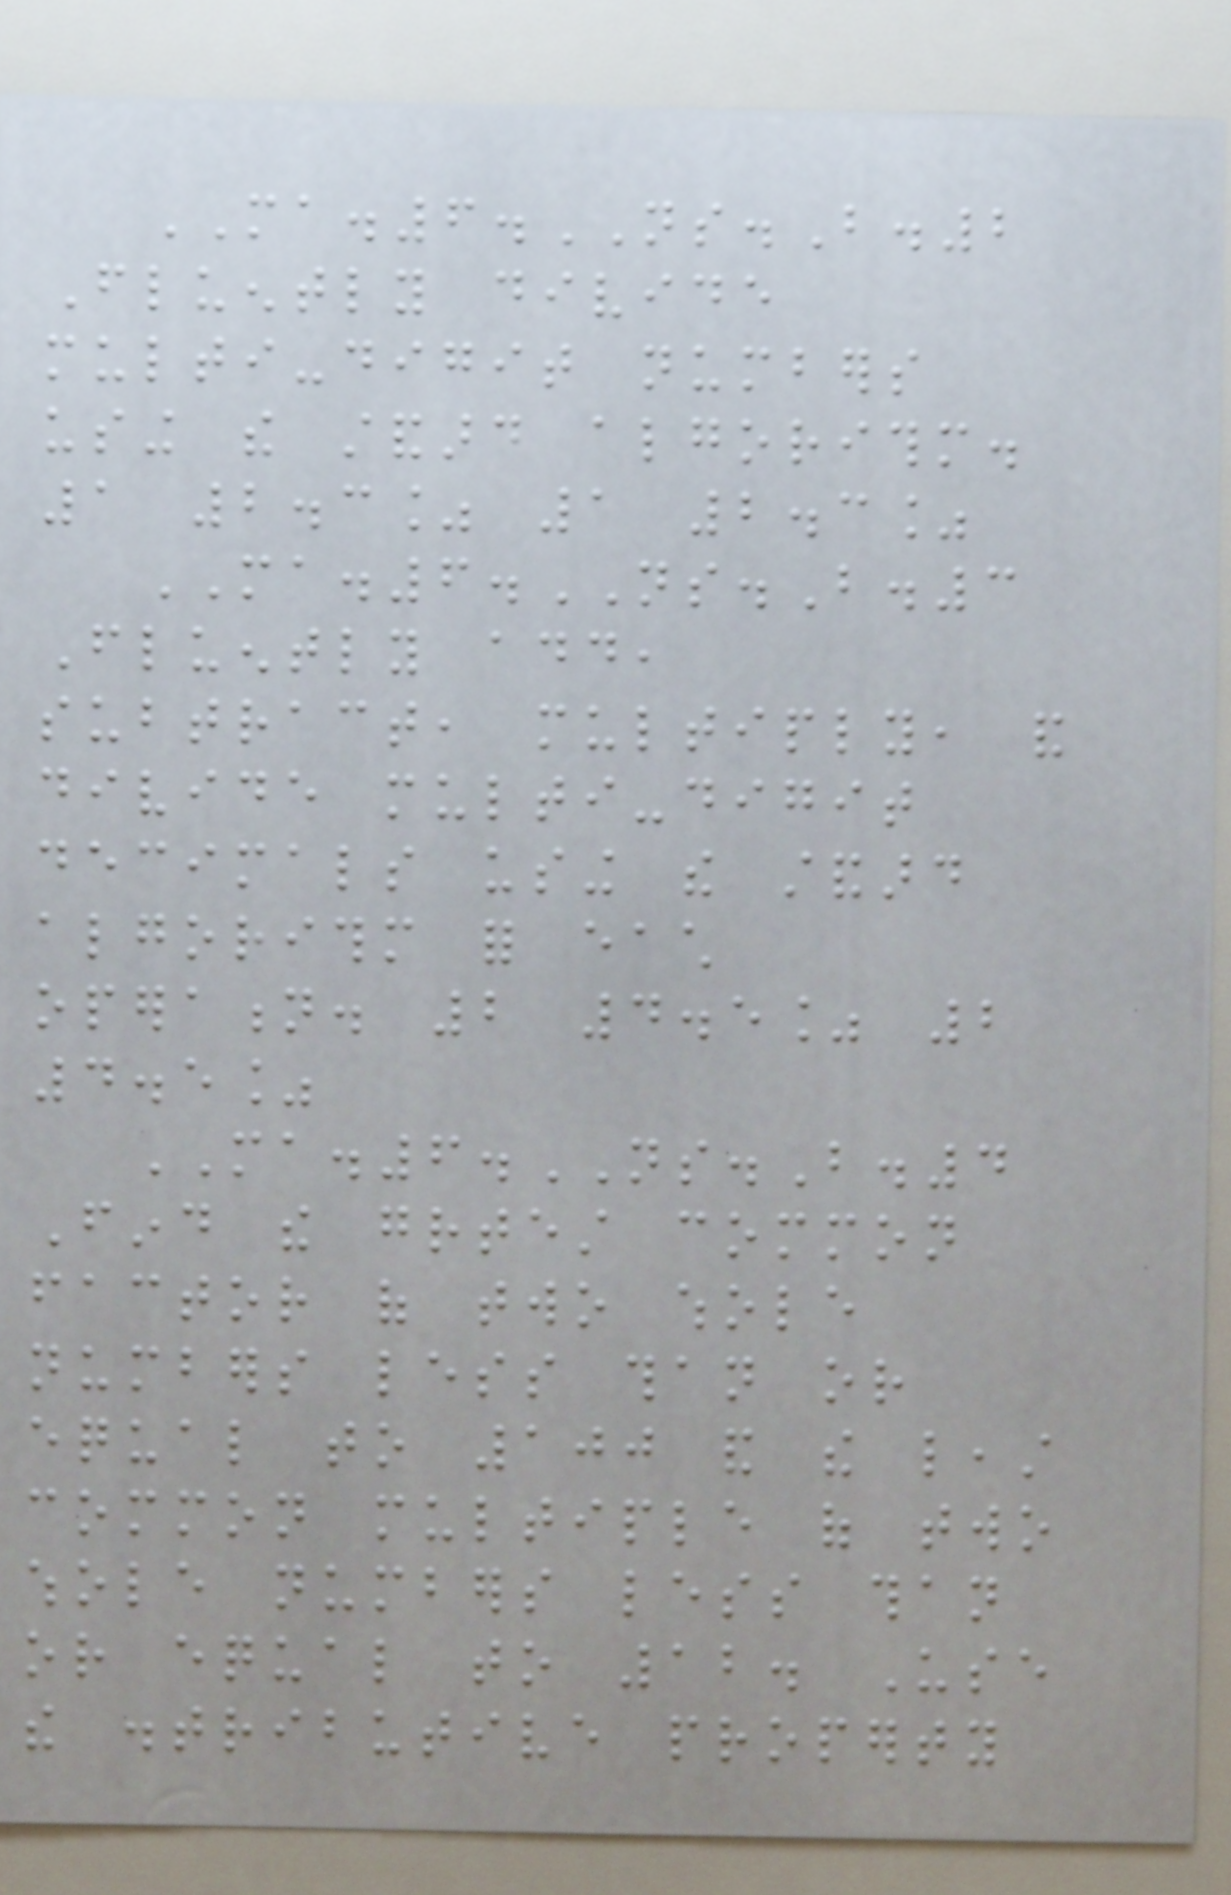MA.6.NS.B.2
Fluently divide
multi-digit numbers
using the standard algorithm.
1 2.3% 1 2.3%
MA.6.NS.B.3
Fluently add,
subtract, multiply, and
divide multi-digit
decimals using the standard
algorithm for each
operation. 2 4.5% 2
4.5%
MA.6.NS.B.4
Find the greatest common
factor of two whole
numbers less than or
equal to 100 and the least
common multiple of two
whole numbers less than
or equal to 12. Use
the distributive property
